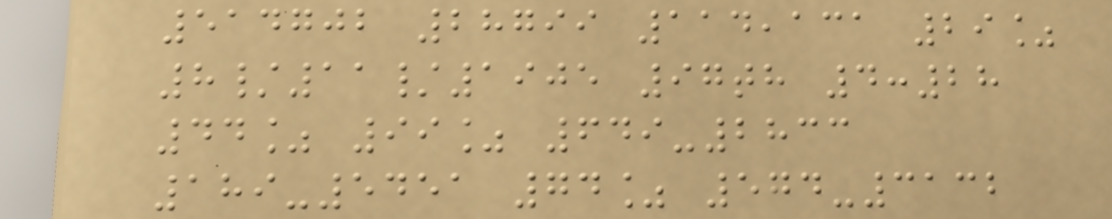514702 28799 114,131 29%
8/11/1905 97th 4:28
44% 99% 649-2833
189-5451 74% 574-3132
